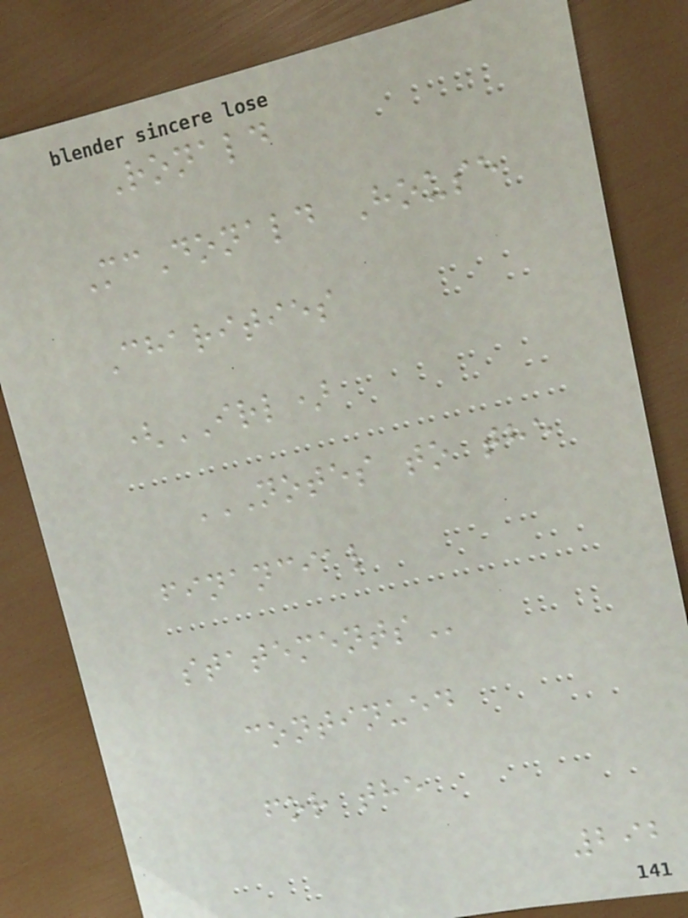Ronald
McDonald House
Charities
(IRL)
NOTES TO THE
FINANCIAL
STATEMENTS
continued
for the
292
